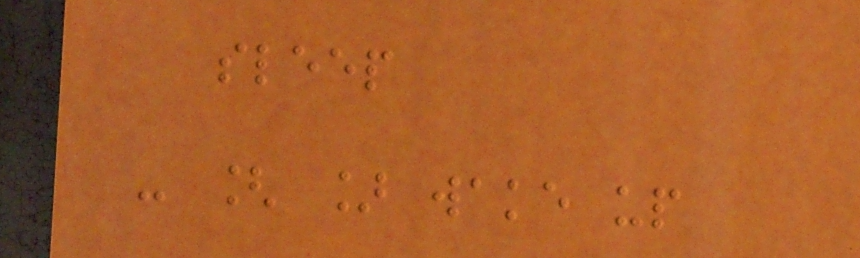sleep
- [ ] wake up
